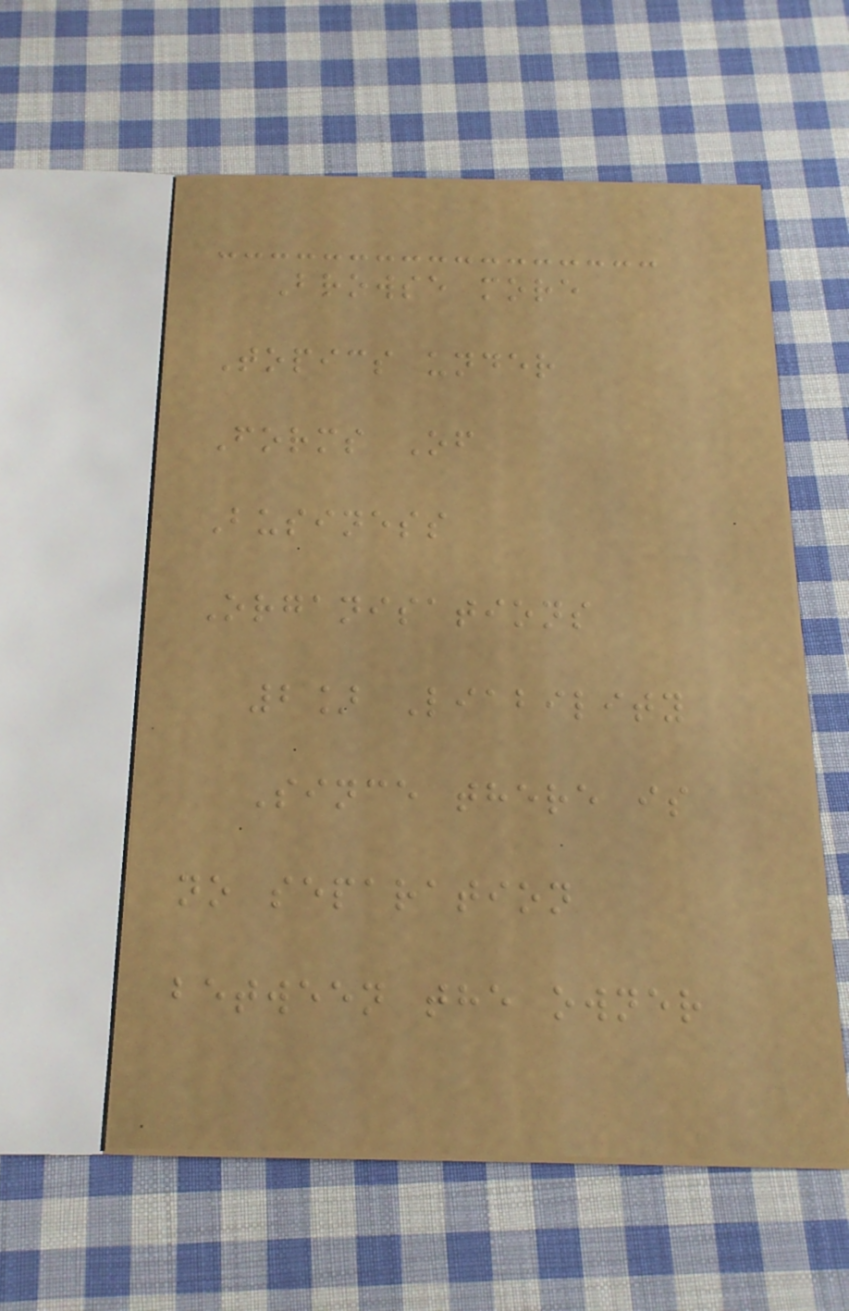Browse more
Topics under
Forms Of
Business
Organisations
2] Liability
Since there is
no separation
between the owner
